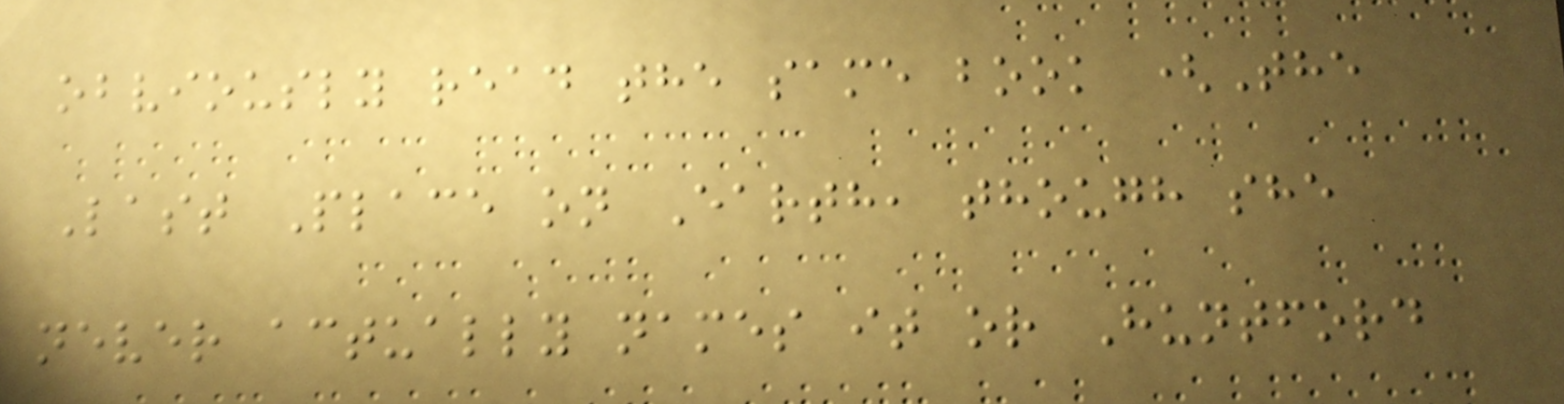obviously read the same book (The
Last Place on Earth, though she
never actually names it or Huntford
